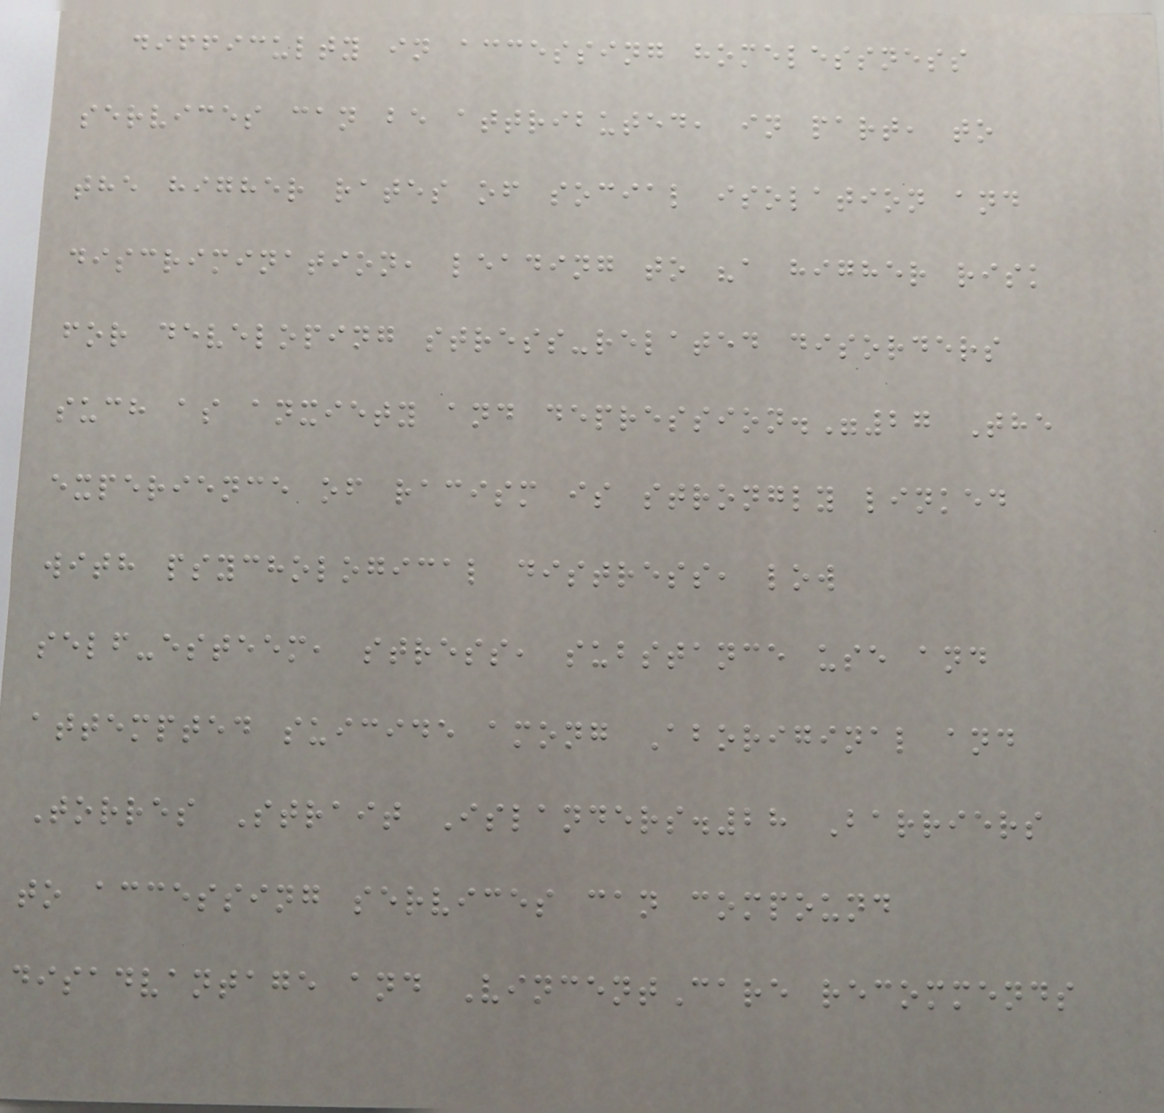difficulty in accessing homelessness
services can be attributed, in part, to
the higher rates of social isolation and
discrimination, leading to "a higher risk
for developing stress-related disorders
such as anxiety and depression."27 The
experience of racism is strongly linked
with psychological distress, low
self-esteem, stress, substance use and
attempted suicide among Aboriginal and
Torres Strait Islanders.28 Barriers
to accessing services can compound
disadvantage and VincentCare recommends
